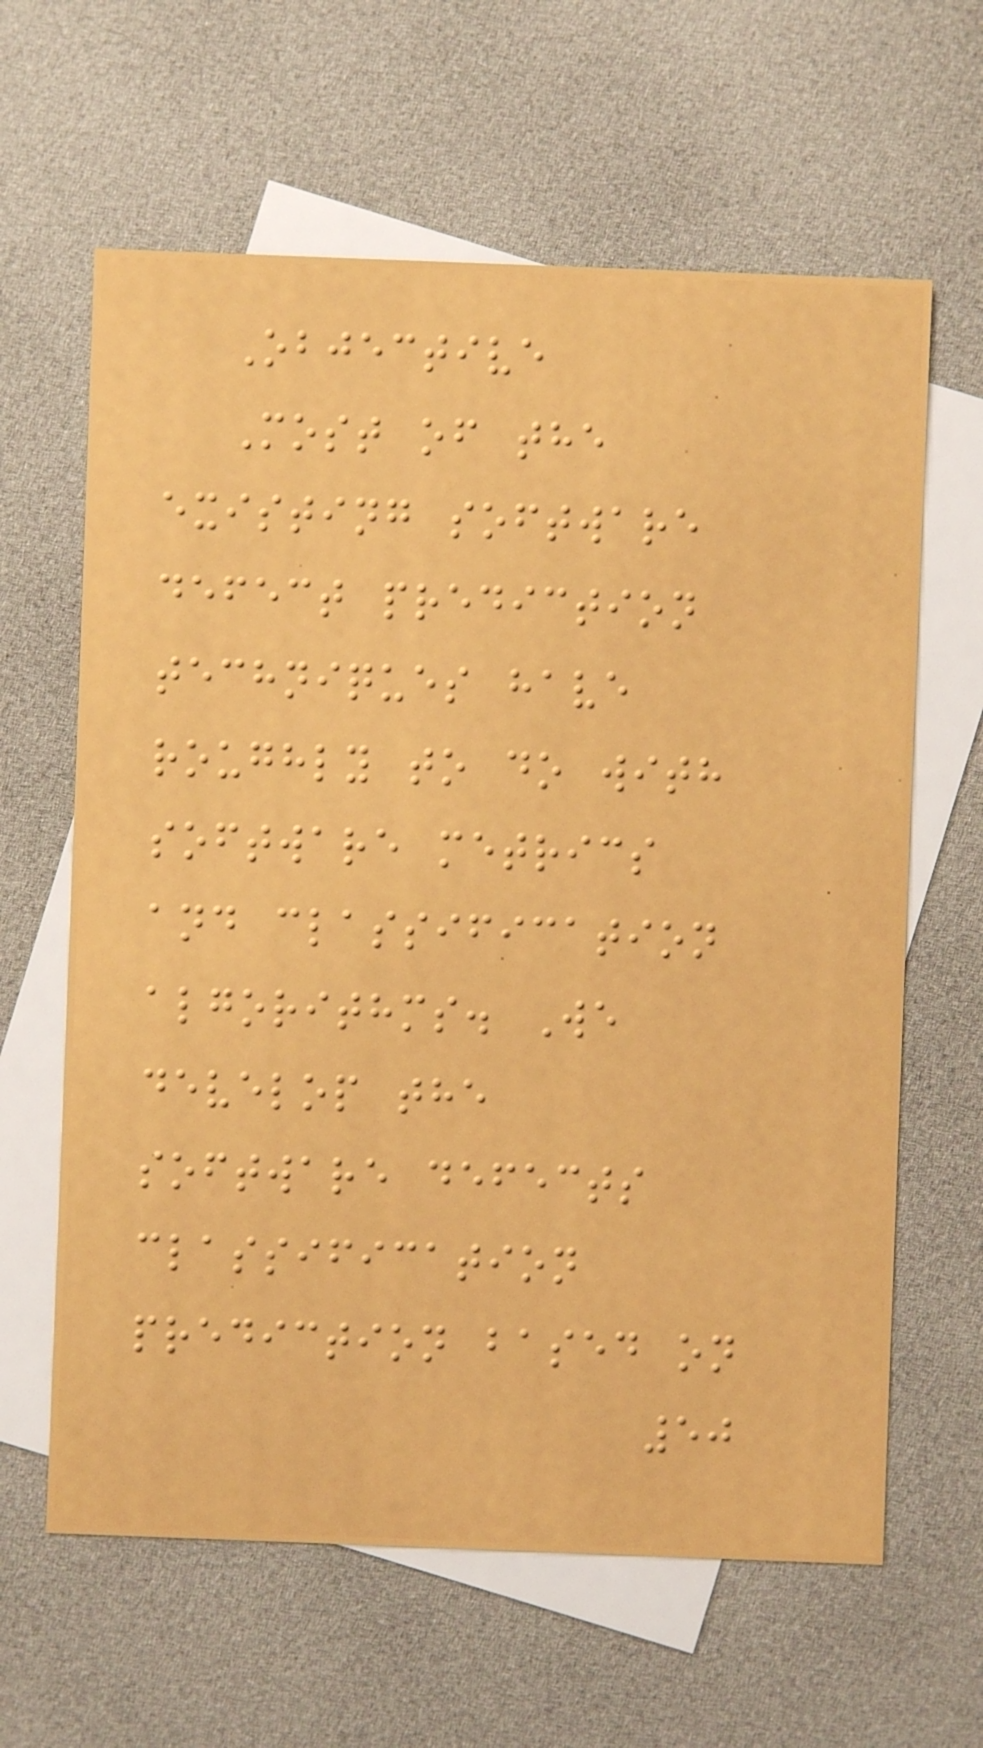Objective
Most of the
existing software
defect prediction
techniques have
roughly to do with
software metrics
and classification
algorithms. We
develop the
software defects
classification
prediction based on
50
